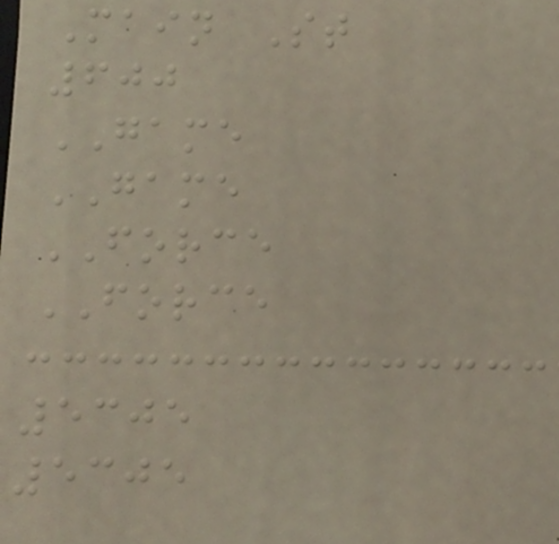Main St
600
GAME
GAME
FORCE
FORCE
5305
5305
